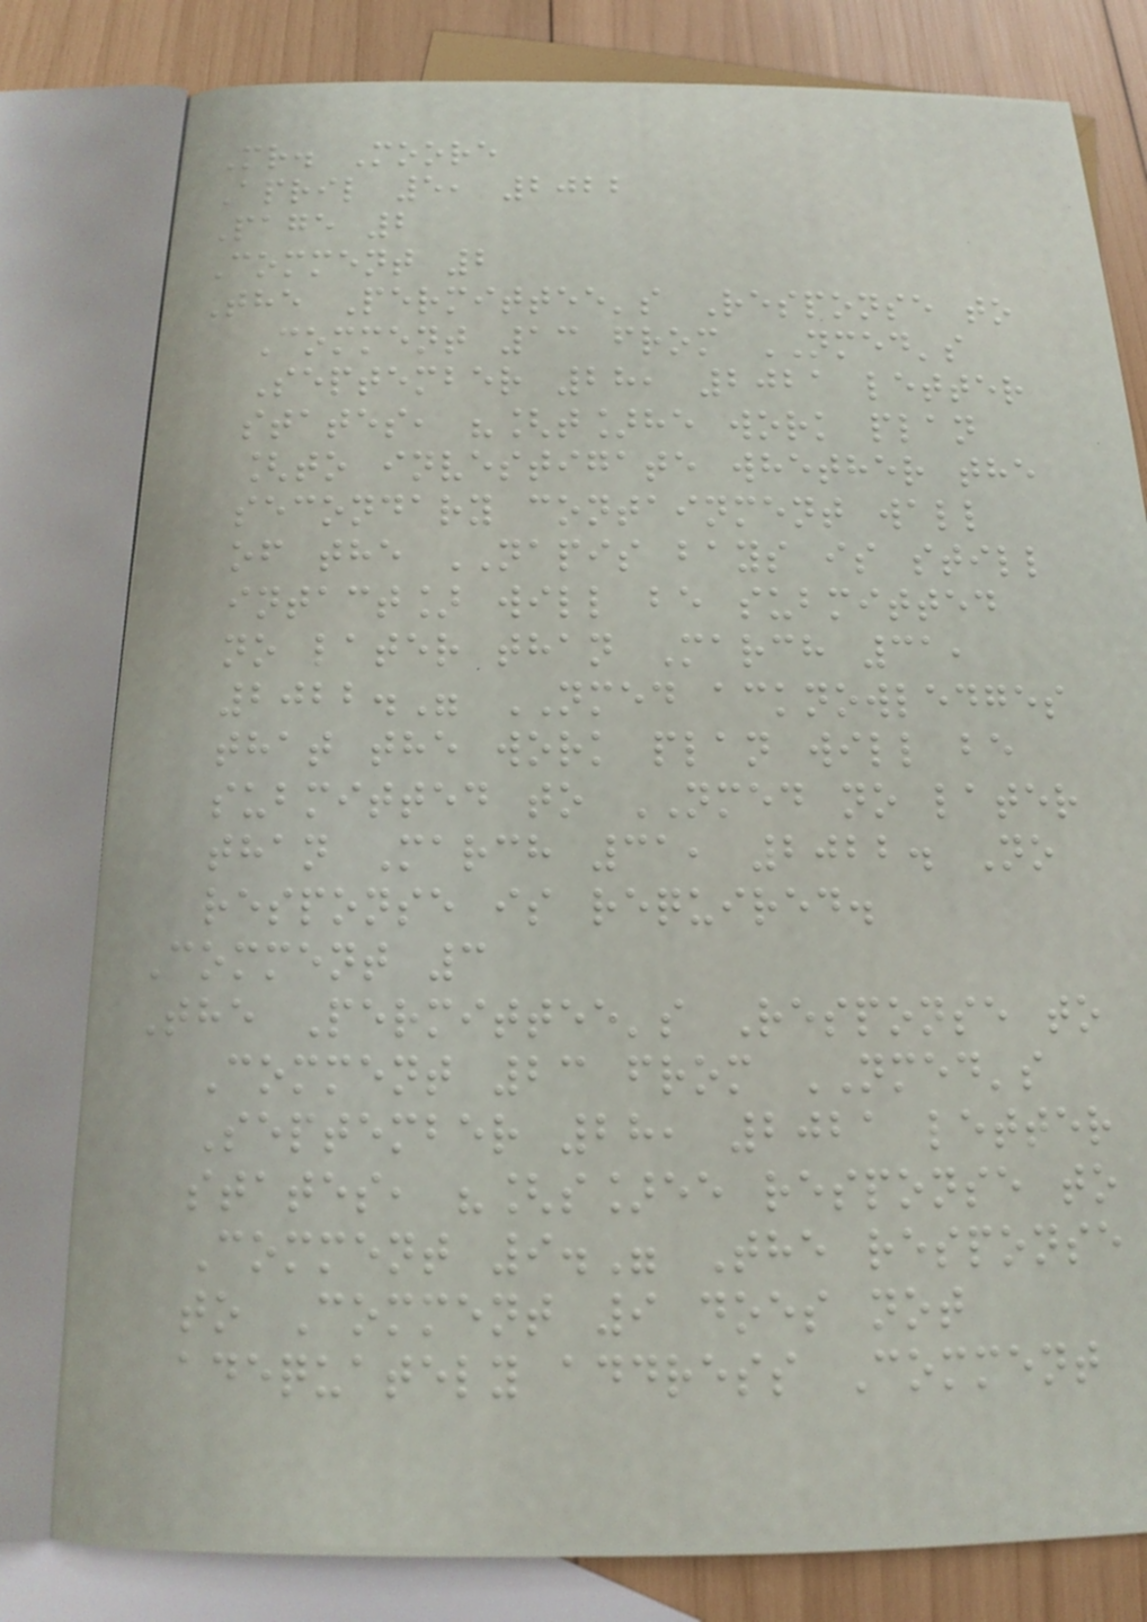Mr. Moore
April 5, 2022
Page 2
Comment 2
The Permittee's Response to
Comment 13 from NMED's
September 28, 2021 letter
states, "[t]he work plan
[to investigate whether the
secondary containment wall
of the NAPIS bays is still
intact] will be submitted
no later than March 31,
2022." NMED acknowledges
that the work plan will be
submitted to NMED no later
than March 31, 2022. No
response is required.
Comment 3
The Permittee's Response to
Comment 23 from NMED's
September 28, 2021 letter
states, "[s]ee response to
Comment 9." The response
to Comment 9 does not
adequately address Comment
